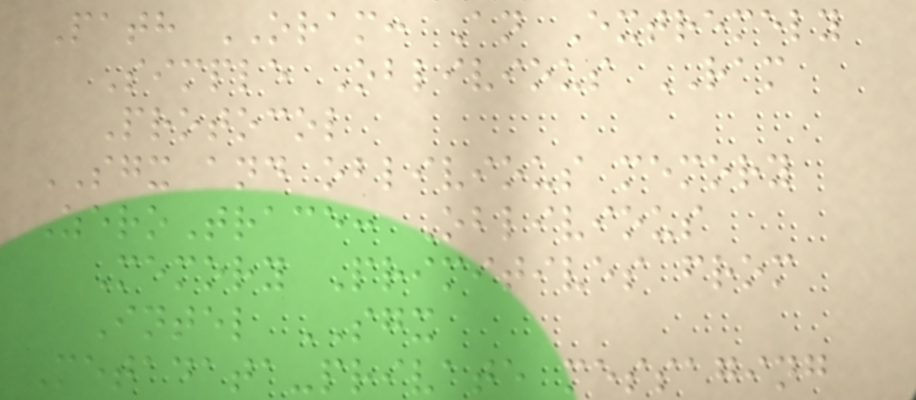Path ORAM: An Extremely
Simple Oblivious RAM
Protocol
SGX and oblivious memory
ZeroTrace: Oblivious
Memory Primitives from
Intel SGX
Metadata-private messaging
